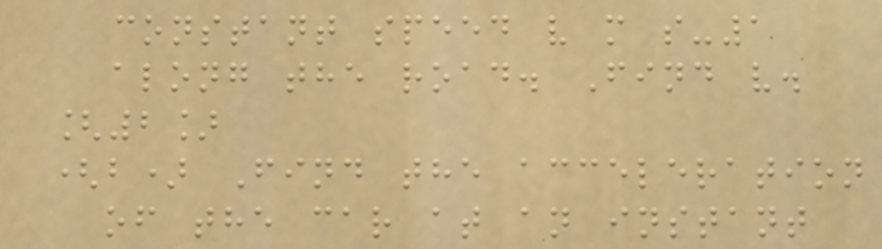constant speed v m s-1
along the road. Find v.
[2]
(b) Find the acceleration
of the car at an instant
